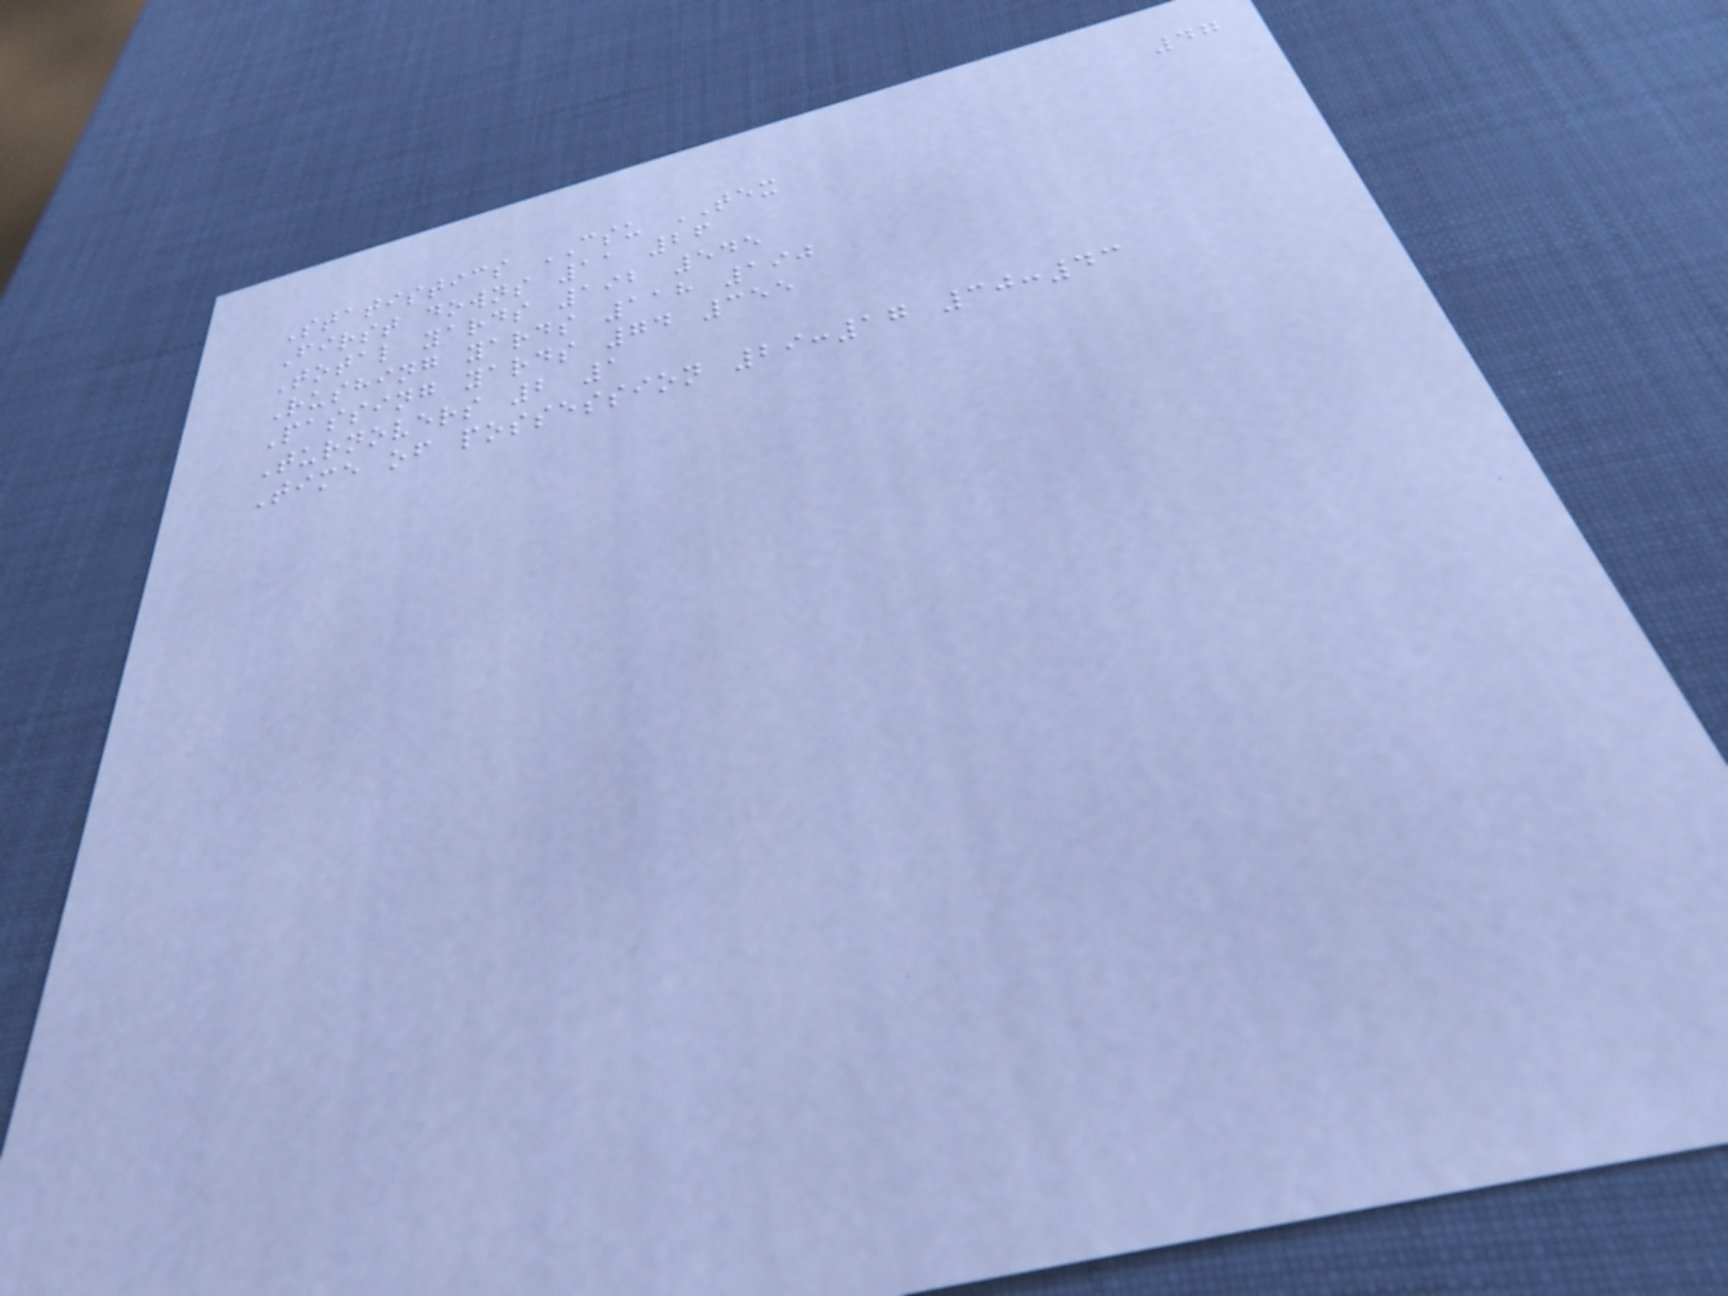47
Statistics CSU TEX
First downs 11 26
Total yards 192 545
Rushing yards 118 190
Passing yards 74 355
Turnovers 2 1
Time of possession 29:17 30:43
